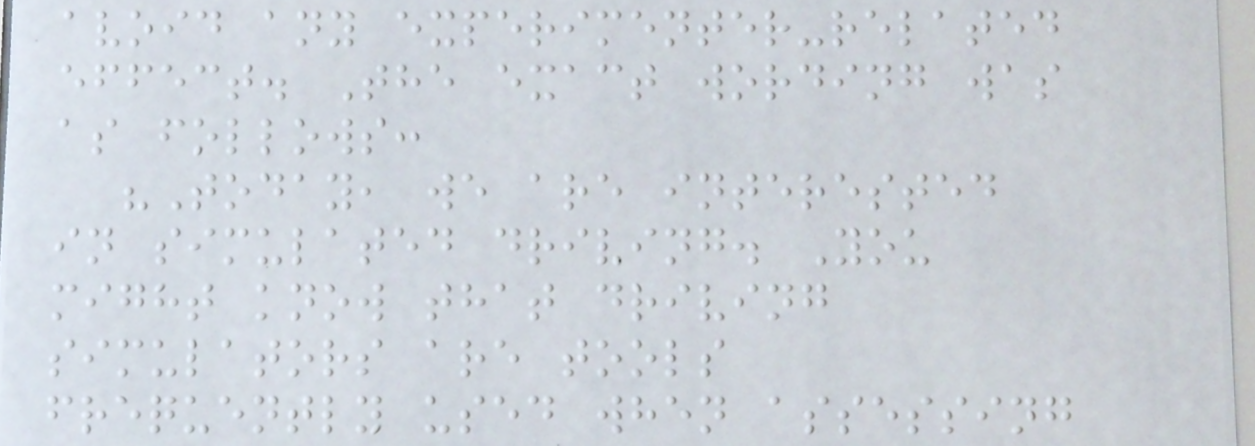avoid any experimenter-related
effect. The exact wording was
as follows:
"Today, we are interested
in simulated driving. You
might know that driving
simulators are tools
frequently used when assessing
